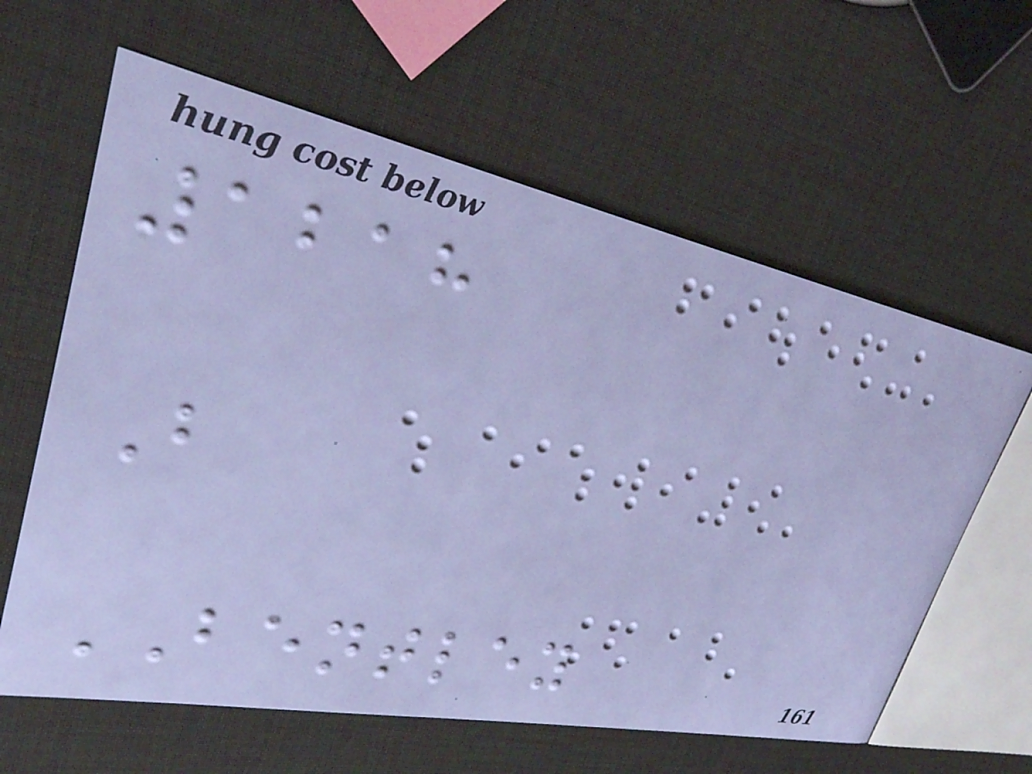1218
B
BENTLEY
